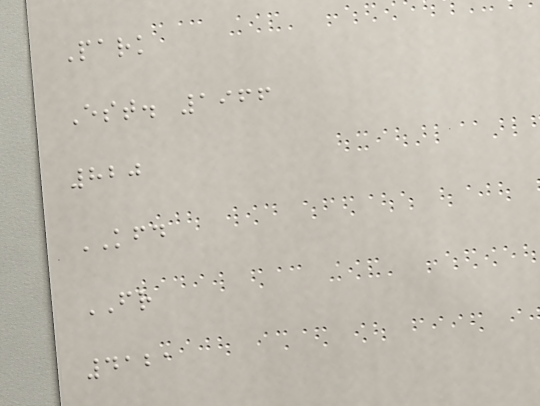Park
Est. 1966
820
KFD
FR
4121
